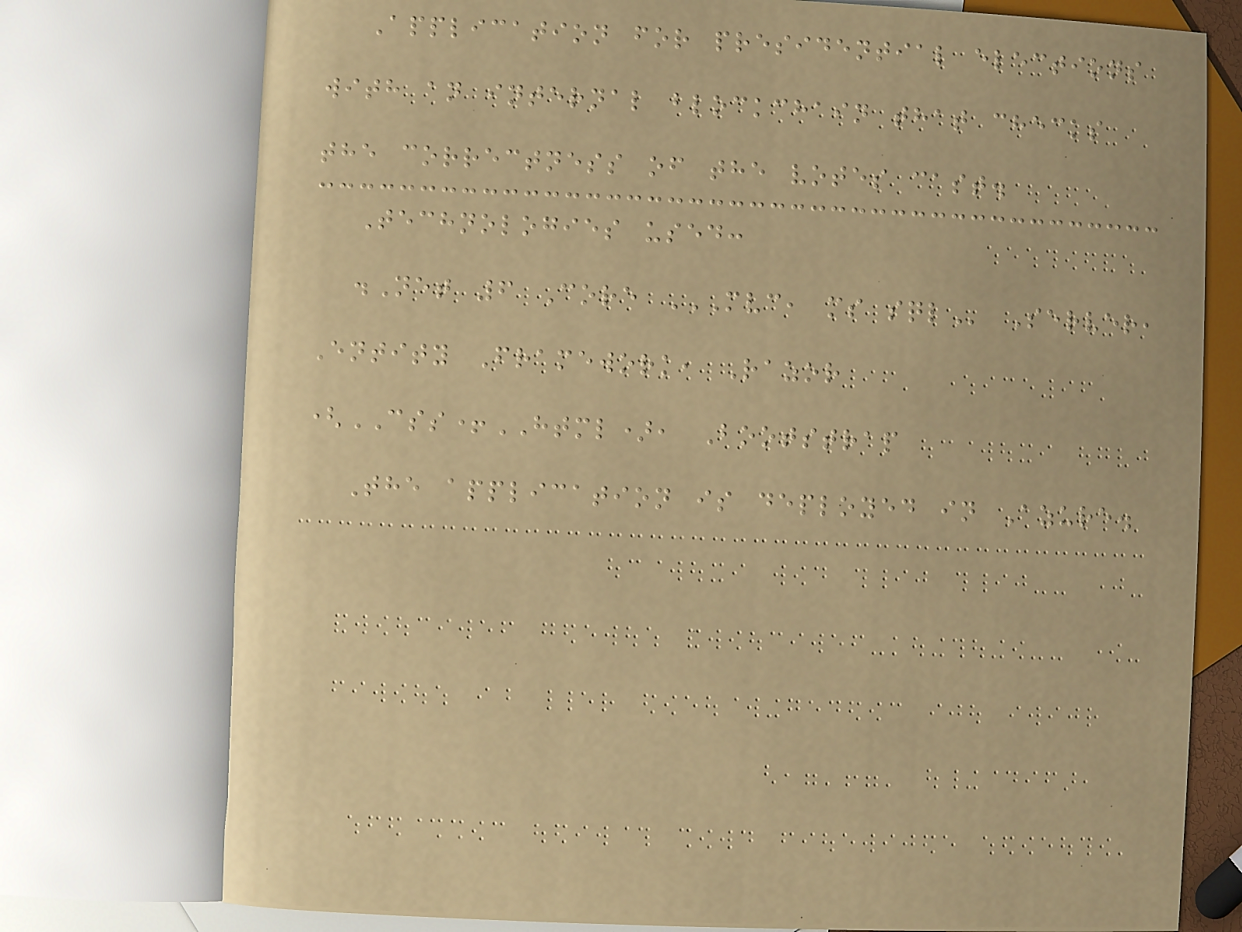Application for presidential elections
with an internal blockchain that checks
the correctness of the votes cast.
Technologies used:
.Net 6 Core MVC, MS SQL Server,
Entity Framework, Razor
(CSS+HTML), Bootstrap
The application is deployed in Azure.
